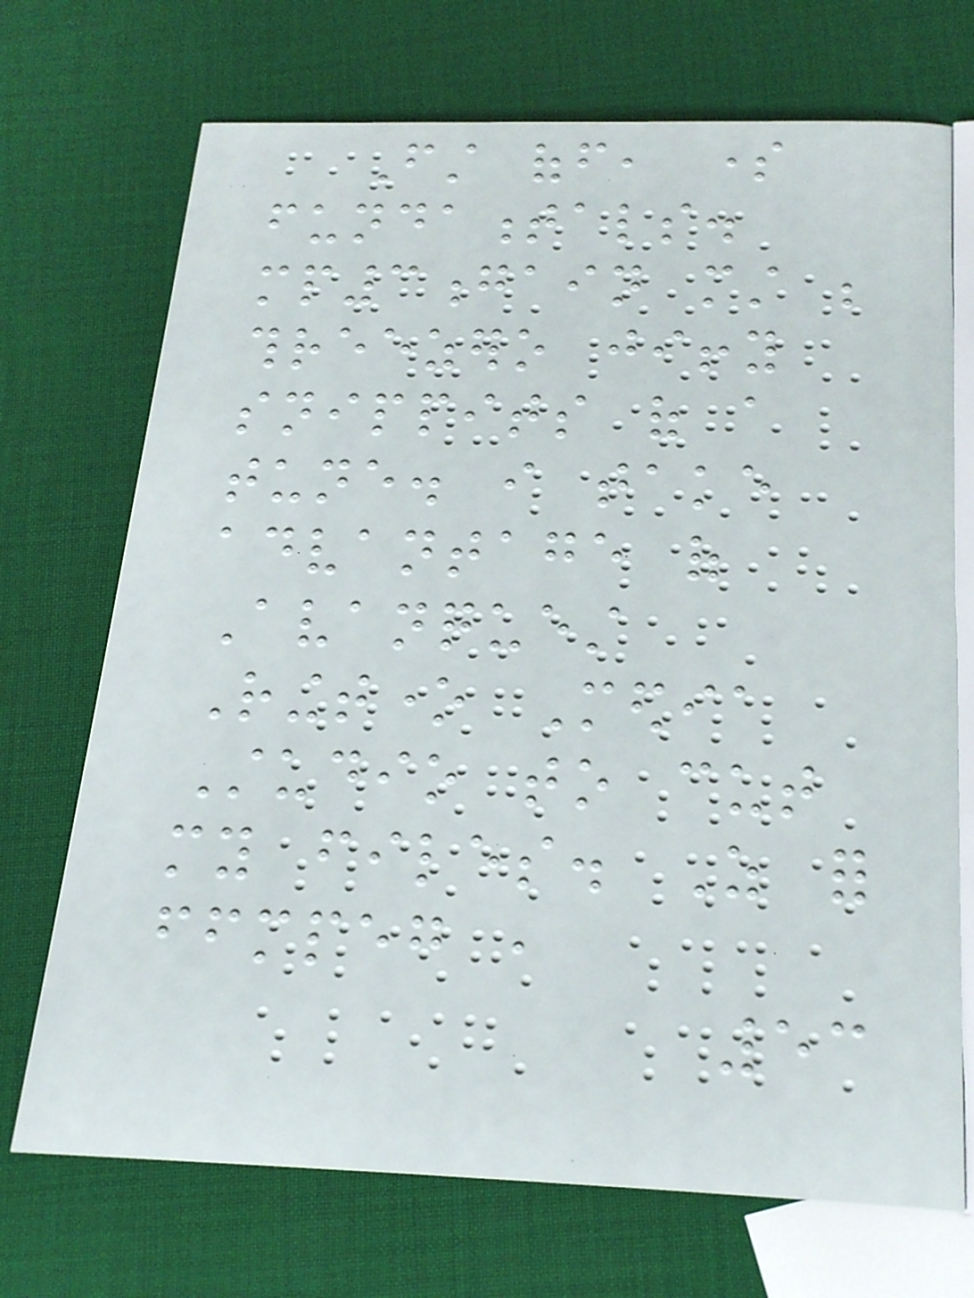First off, some
fundamentals.
mp3gain must be
threezero jiffy
snippits of a
tune. i take
advantage of
Avanquest
Ringtone Media
Studio to cut
my files. As for
ffmpeg ,
53
